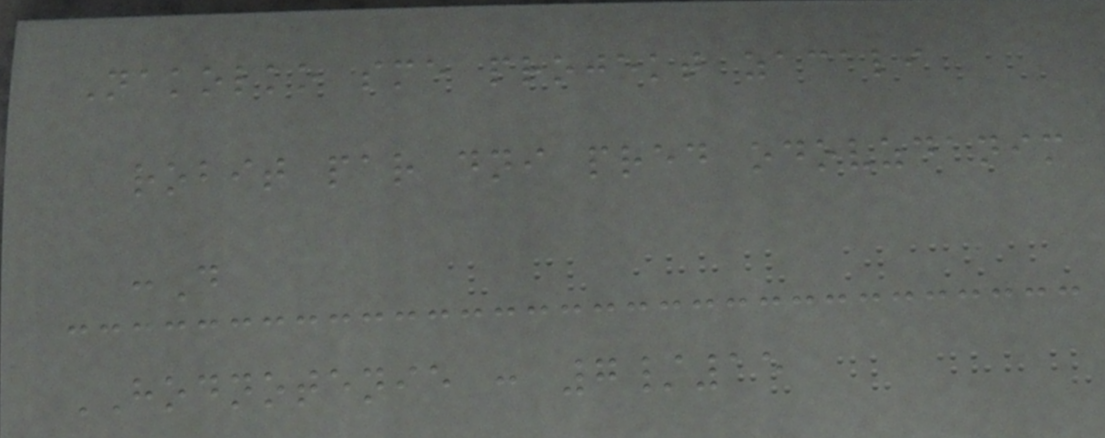Nakolko sme projekt zacali
robit par dni pred odovzdanim
:D
HODNOTENIE : 7/15
